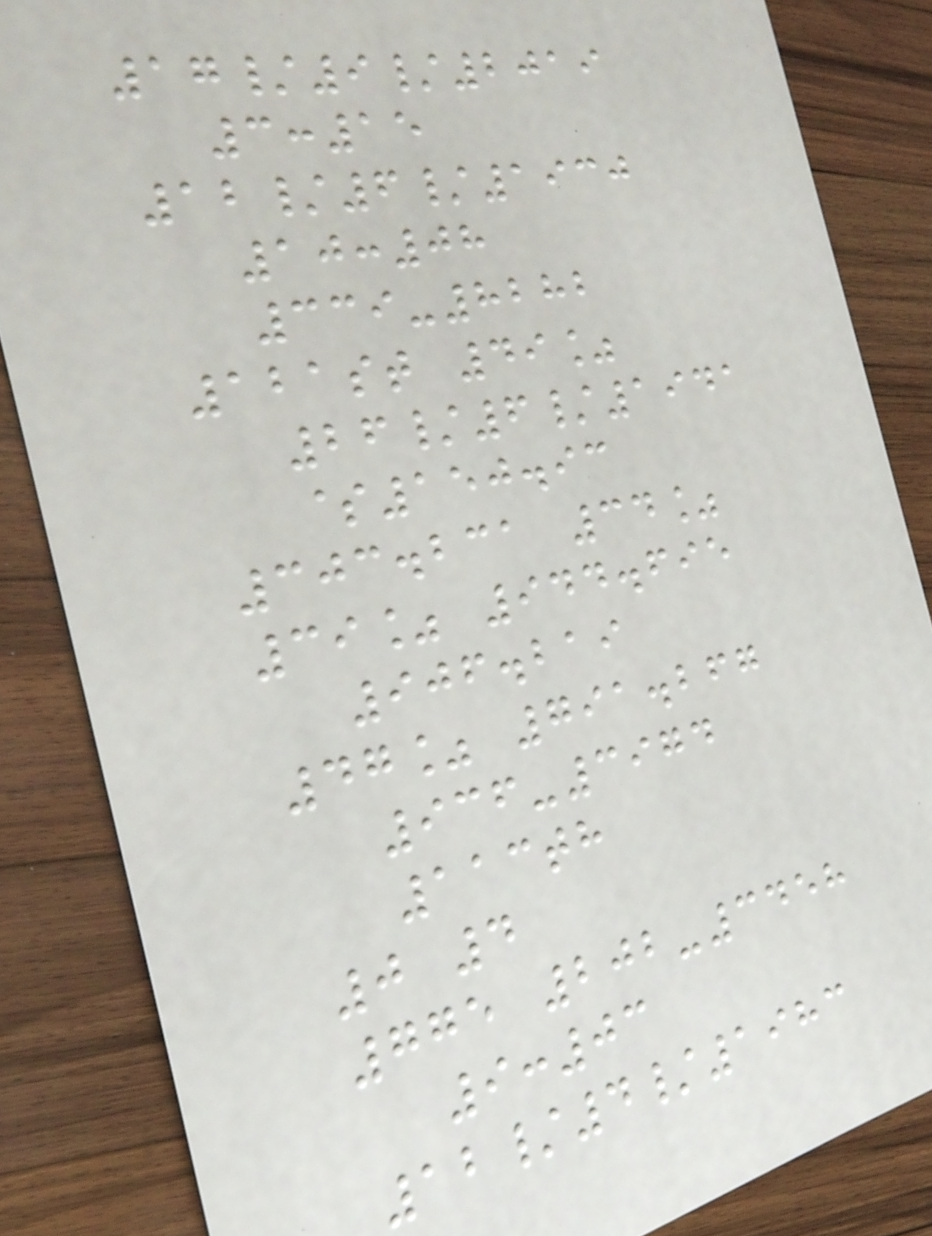17/9/2019
3:15
12/6/1930
10:08
339-8282
121st 49%
26/6/1941
$150.93
303.231 34%
39% 944.695
906.219
47% 791.267
936-3974
113th
0 4
775 202-3458
9:03
12/4/1983
